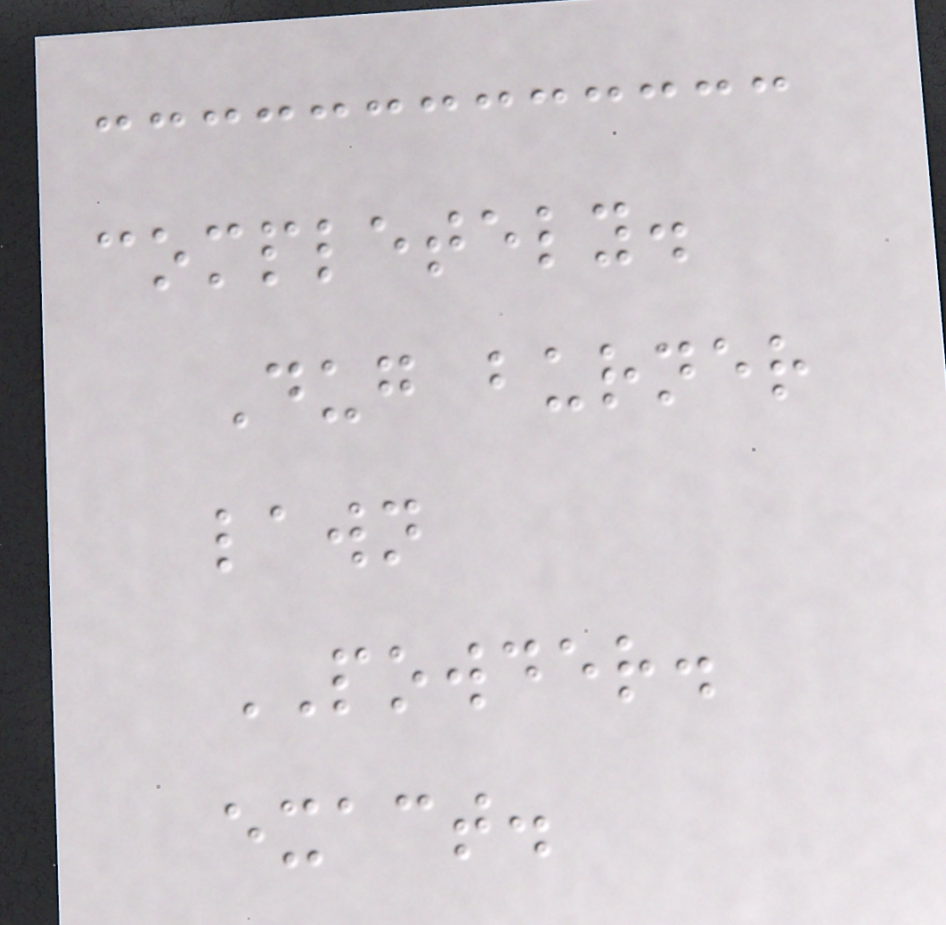completely.
Dug burner
lawn
POWDER.
exact.
